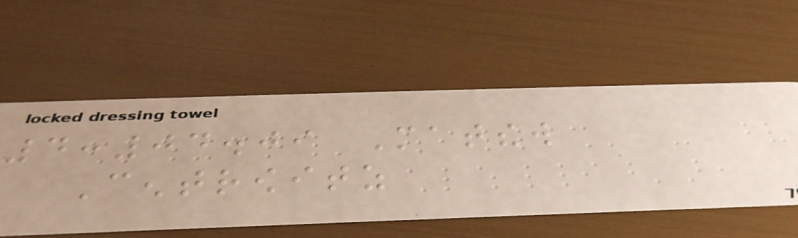4:04.09 Matthew
Centrowitz
